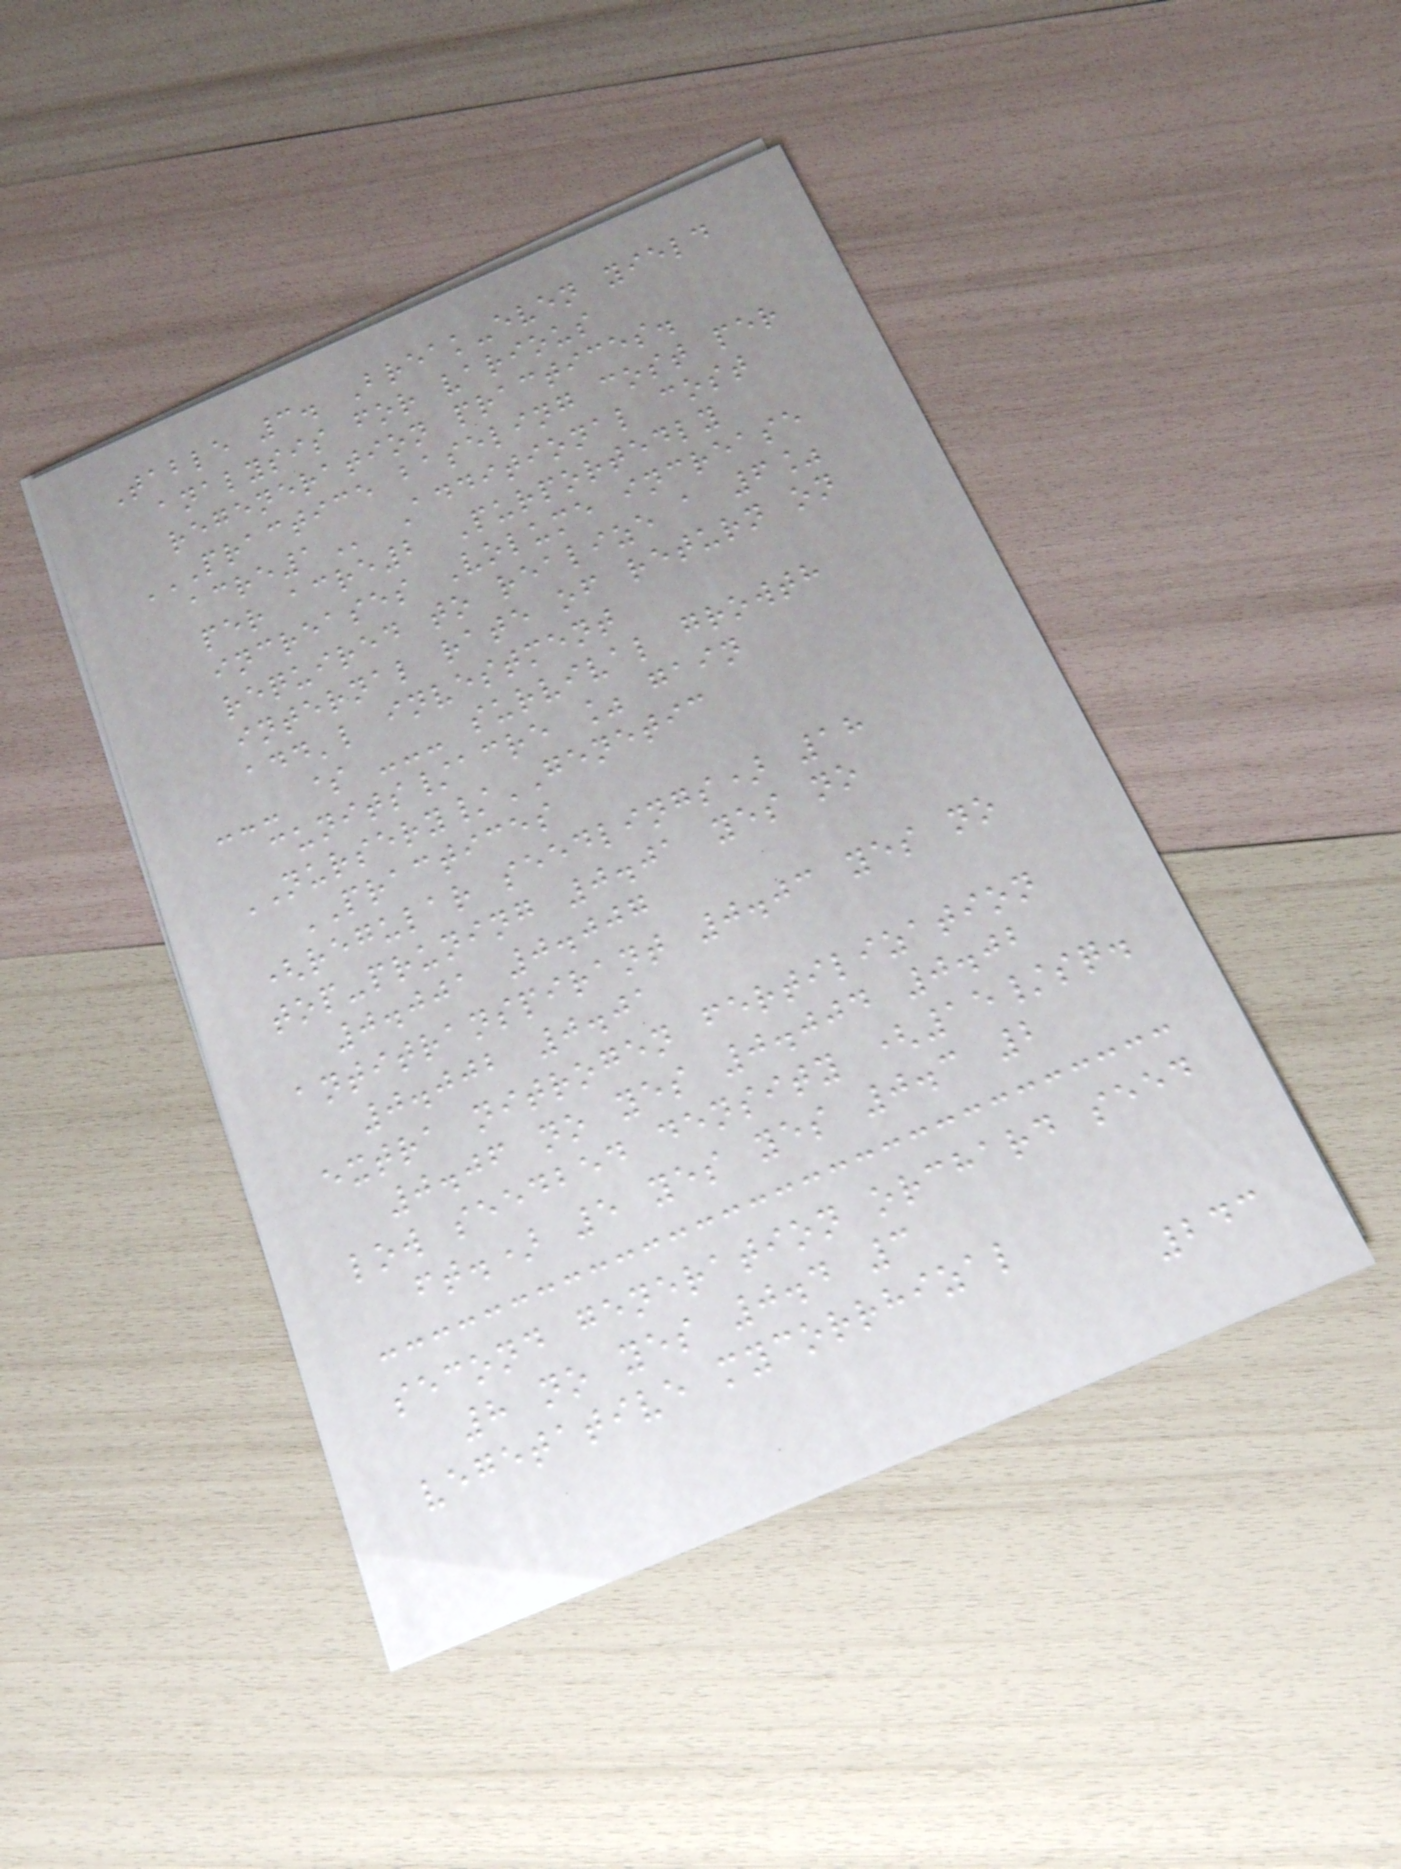Table 3. Break-even yield
analysis for various
regeneration practices.
PRACTICE BASELING COST PER
ACRE1 Additional cost
per acre2 Purportedly
increases Volume increase
required to realize a 6%
internal rate of return on
add'l investment
--- $ --- survival growth
cunits/acre % gain
NURSERY/GENETIC
PRACTICES
(regular seedlings) 18
top-pruning 0.01 yes no
0.001 0.007
antitranspirant 0.03 yes no
0.002 0.01
extra nitrogen fertilization
0.06 no yes 0.004 0.02
low seedbed density (15/sq.
ft.) 5 yes yes 0.3 2
second generation orchard seed
8 no yes 0.4 3
vegetative mycorrhizal
243
